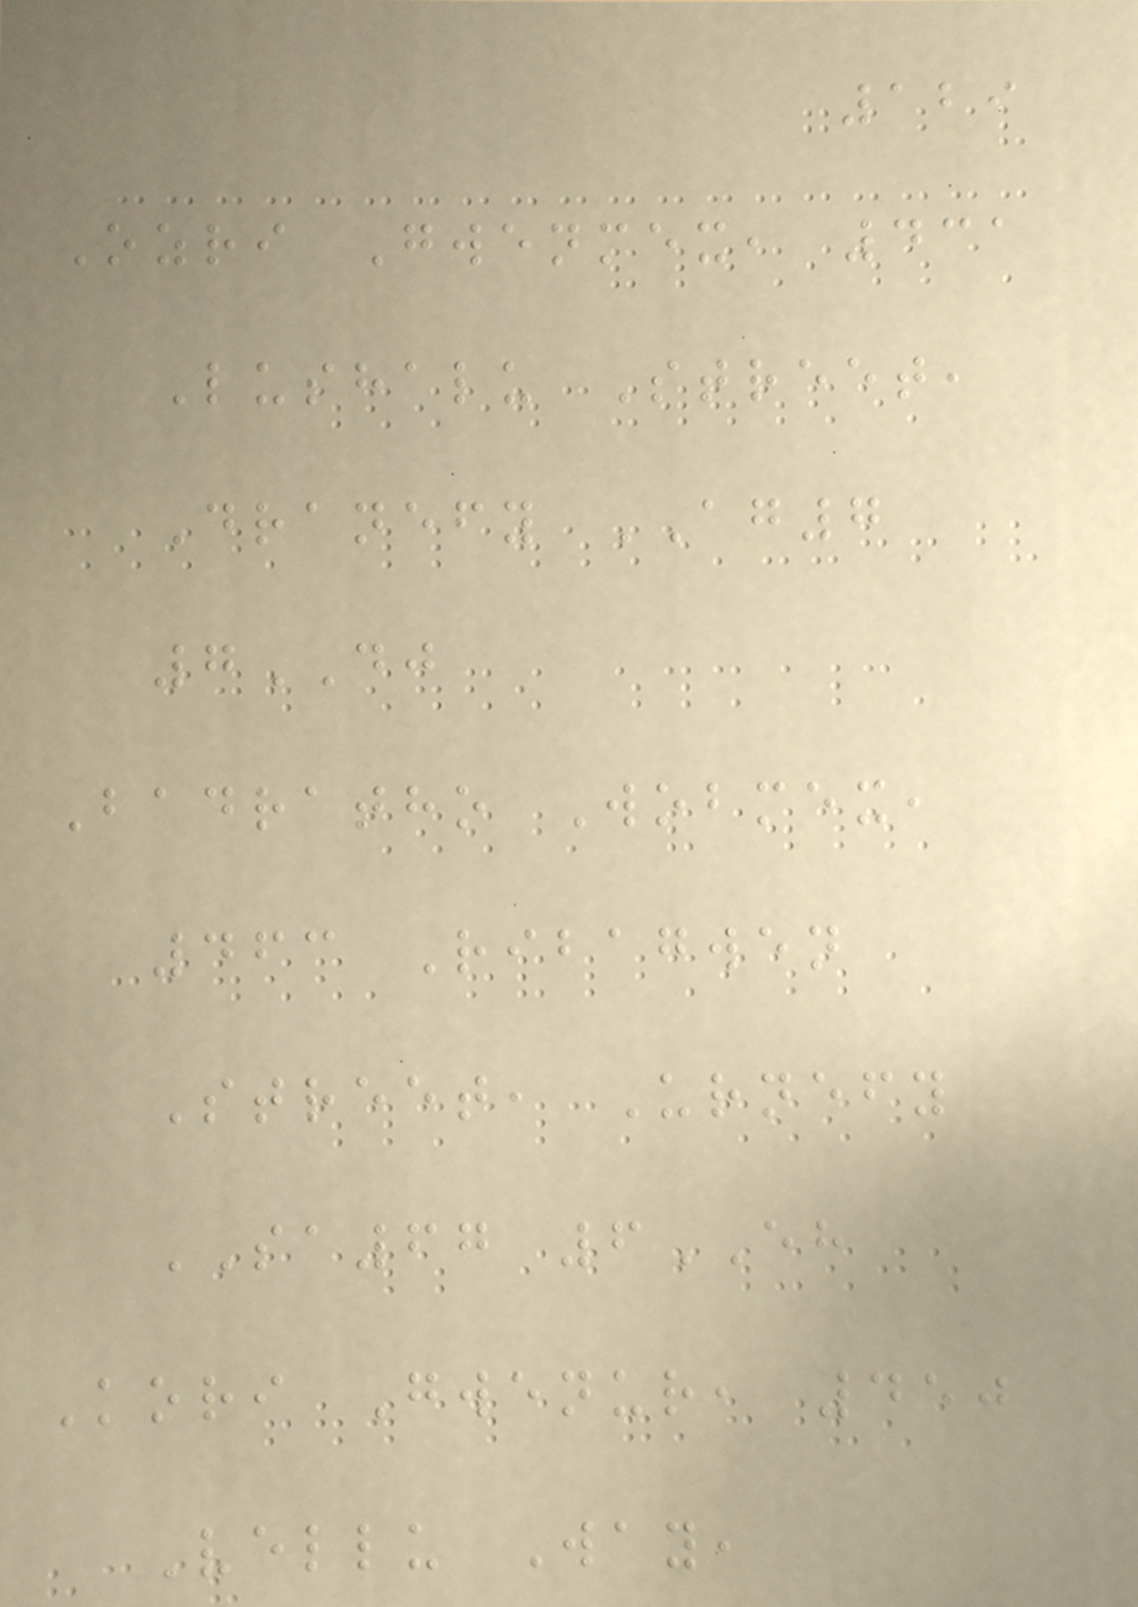129
Ozri Gwenmex, 431
Lushalu Street,
Dranefy AG7
7DJ
Badratho Wobmex,
463 Ribagwen
Street, Urnefy
SA67 6EH
Kori Gwenur, 450
Vellu Way,
